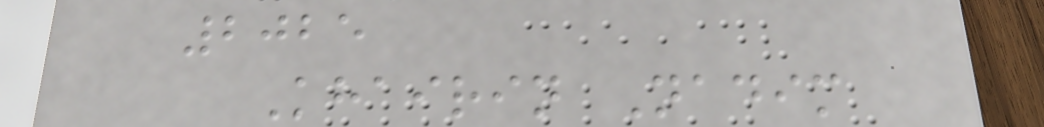2025
Khairin Nadim
